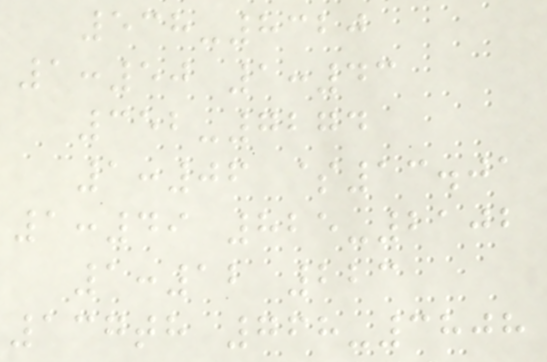538-8320
1:50 1:43
352-7274
1:06 $13.01
1:49 825-2102
1:12 223
137th 768-3808
